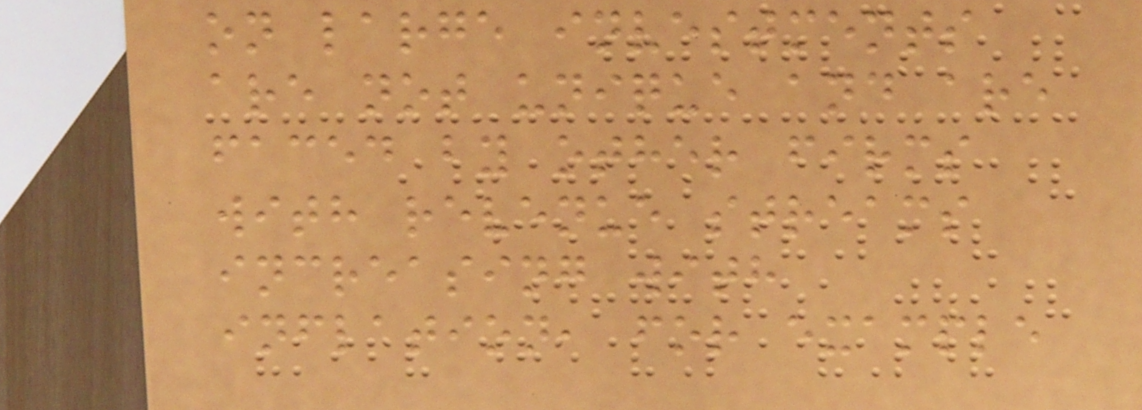on large investments
are not unique and are
faced by other firms
with revenue streams
increasing with
inflation, for example
